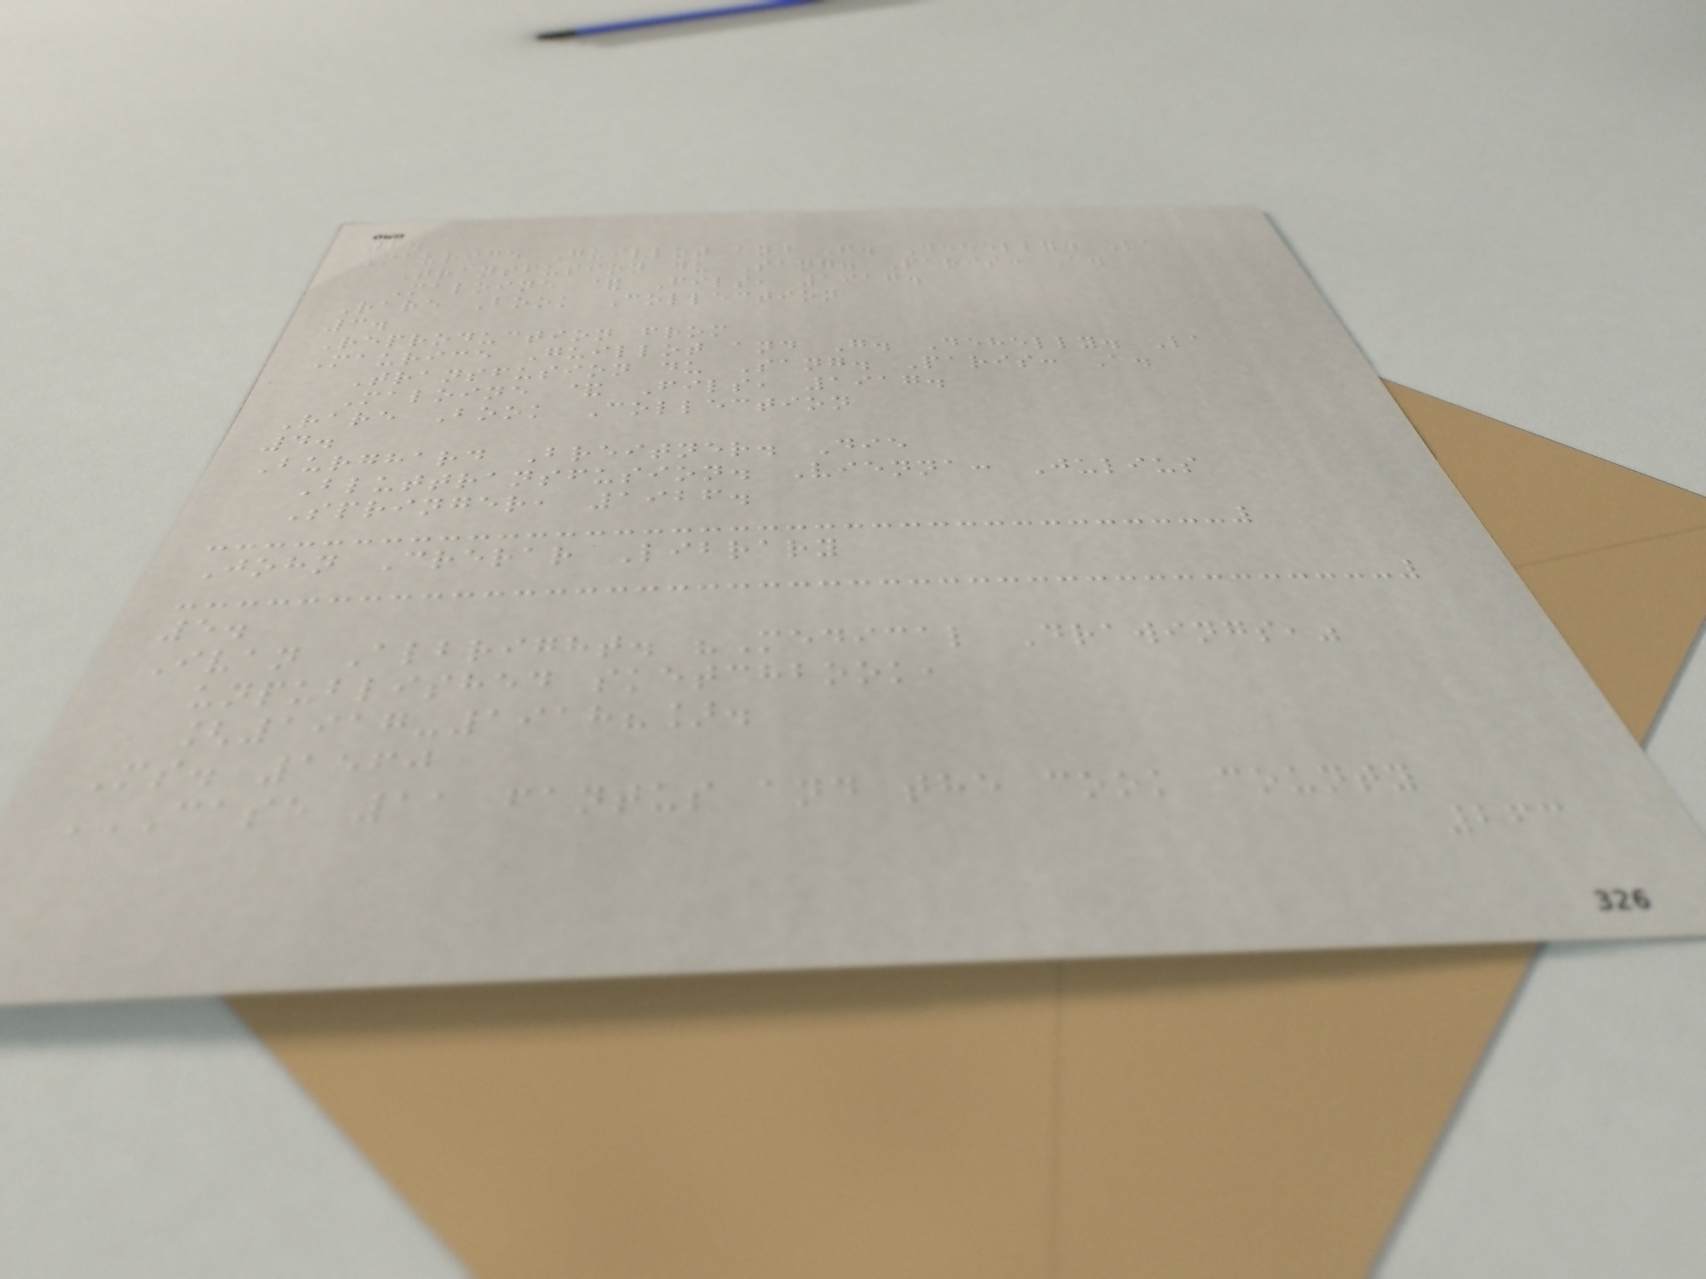2.
Maurice Guillot and G. Dehelly. La
Transfusion du Sang. Paris: A.
Maloine & Fils, 1917.
Rare Book Collection
3.
Reproduction from
Maurice Guillot and G. Dehelly. La
Transfusion du Sang. Paris: A.
Maloine & Fils, 1917.
Rare Book Collection
4.
Burghard Breitner. Die
Bluttransfusion. Vienna: Julius
Springer, 1926.
John Crerar Library
5.
Ivan Albright. "Medical Drawings,"
unpublished sketchbook,
[1917-1918?].
Ms. 1560
CASE 11 FANTUS AND THE COOK COUNTY
263
